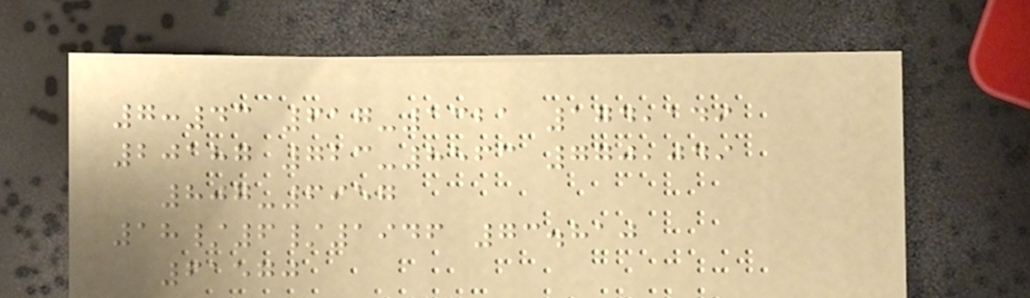7:43 617-1321 174,149
20187 723-8563 770,049
807-6957
18/6/1946 73.810
61570
